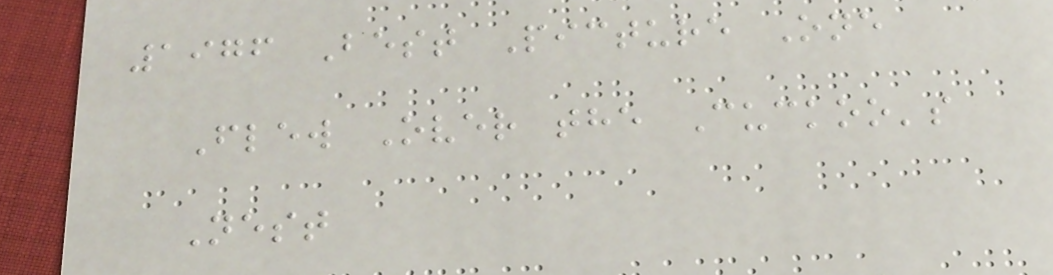1976 Best Picture One
Flew Over the Cuckoo's
Nest
